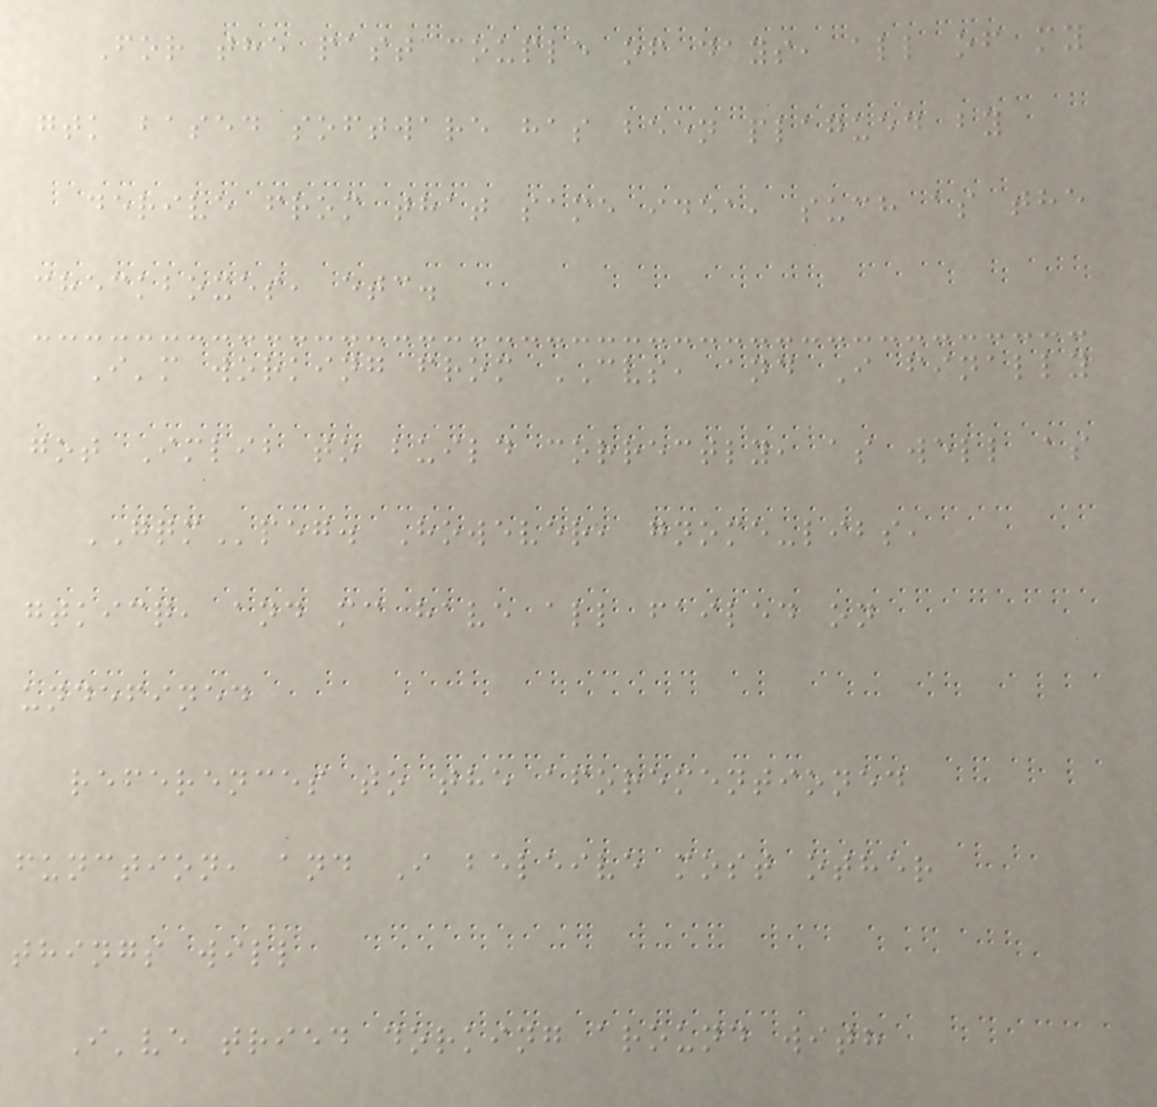For the past couple of days, all of my
gtk based software has been plagued by
derive from that same idea, such as the
checkboxes, etc.
I'm working from CVS, and I finally
got Imlib to build correctly, as well as
GQMpeg. However, gnome-libs,
gtkicq, and mc have all failed on
undefined
references to the aforementioned
function, and I beleive most other
things will
I've tried dorking around with
